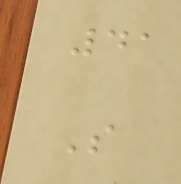41
S
